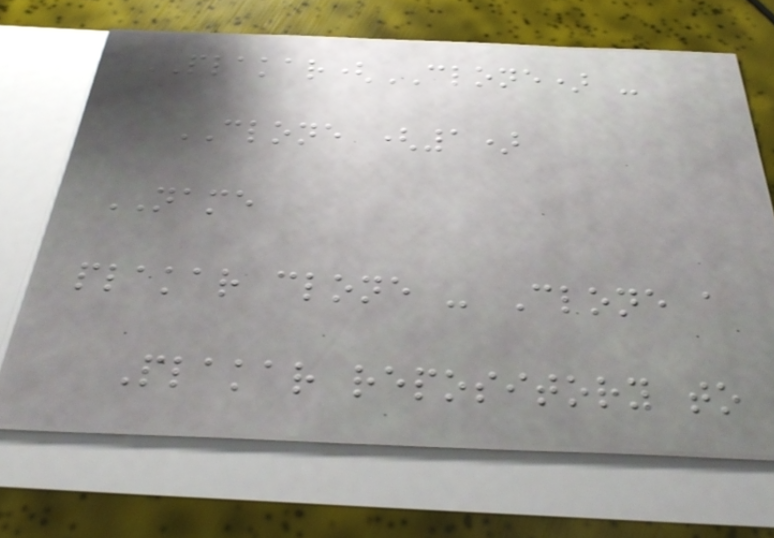PLAKAR(CLONE) -
CLONE (1)
NAME
plakar clone - Clone a
Plakar repository to
